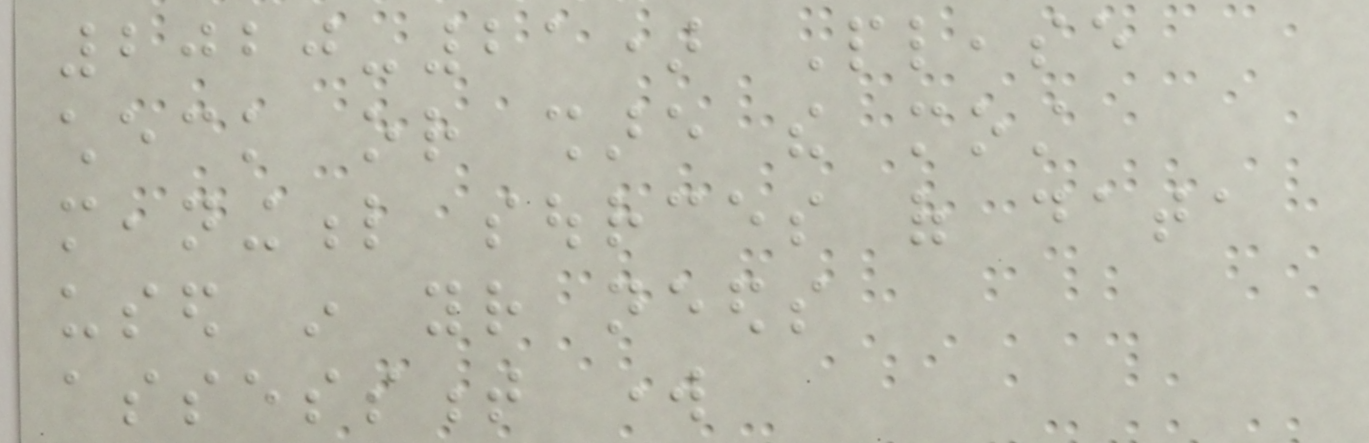2020-21) Please
check or share the most
meaningful sources of data
used in your needs
assessment work
